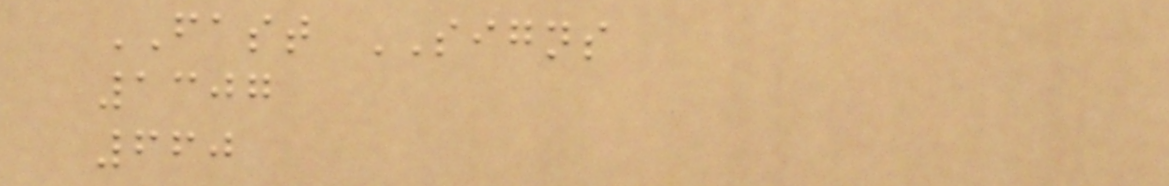FAST SIGNS
1307
660
